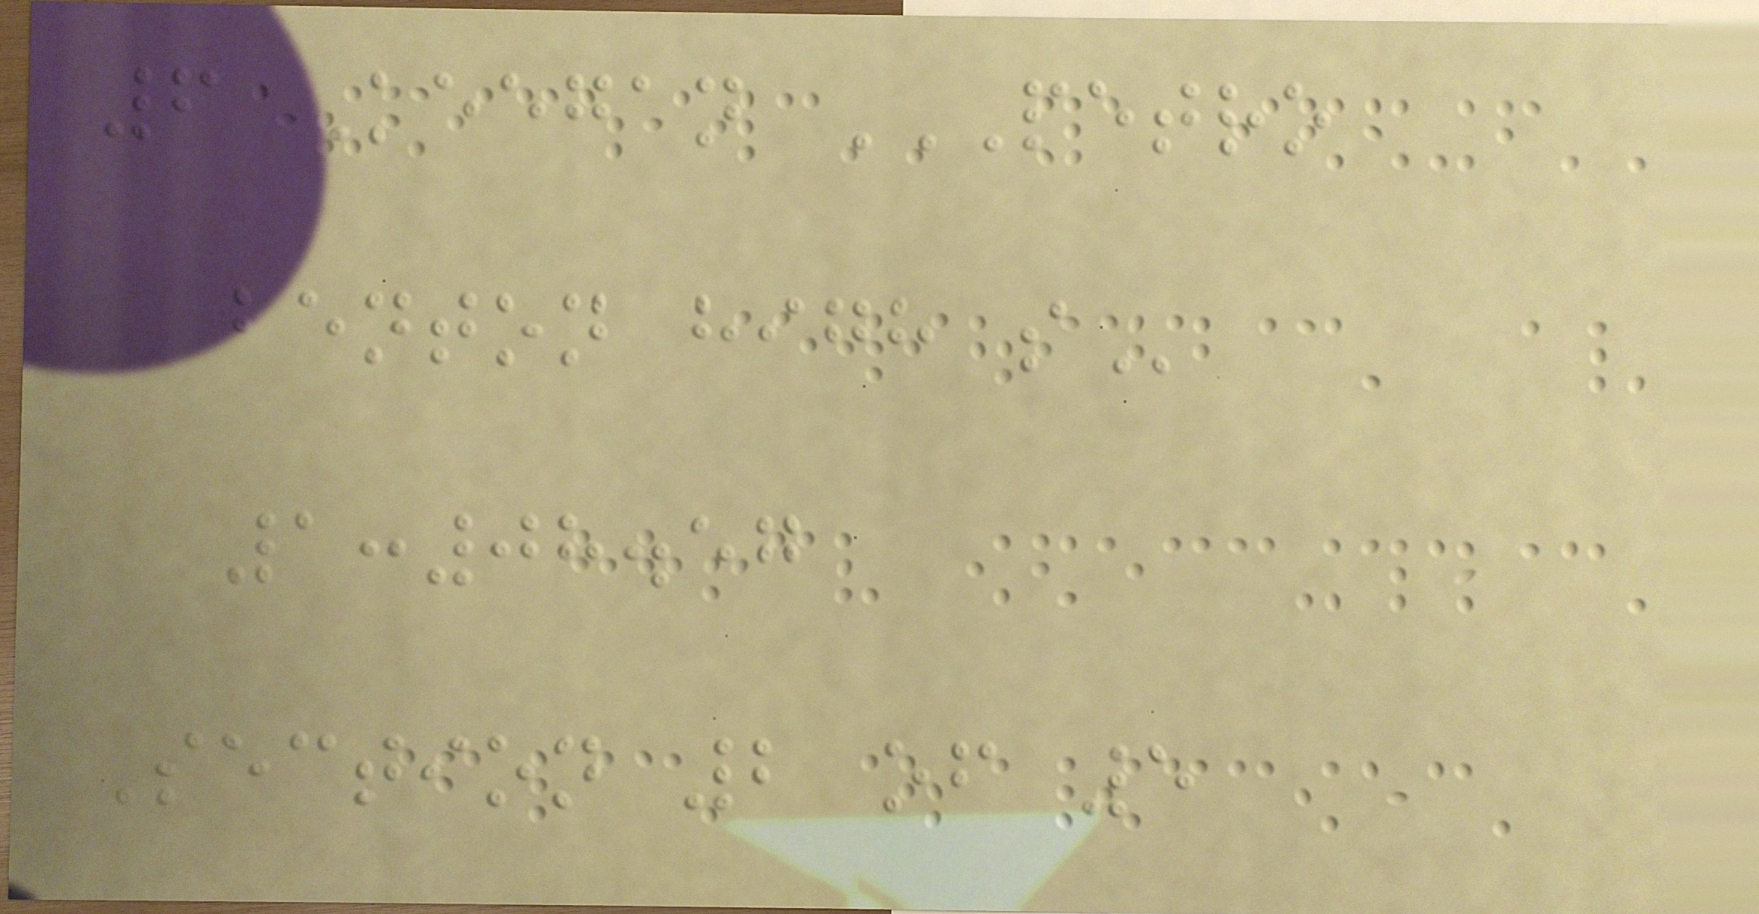6 Keegan PETRO
BENTON HIGH S
1:08.57
Section 2 of 5
